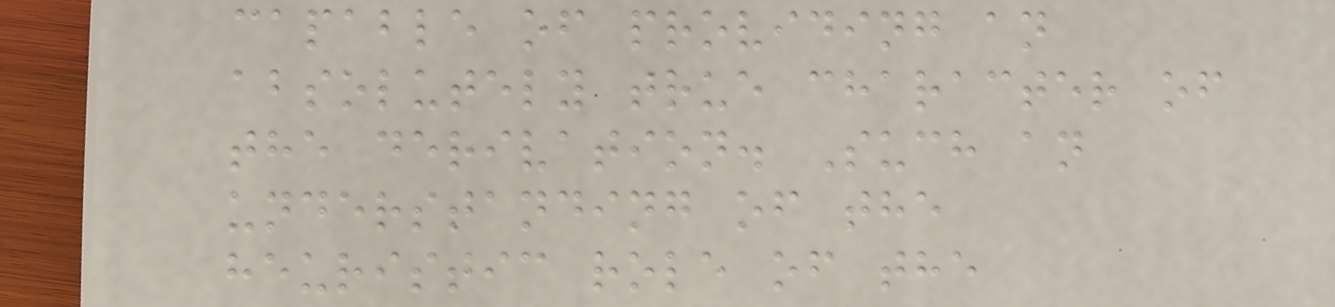capable of providing an
absolutely true character of
the derivation. Such an
understanding of the
heuristic role of the
